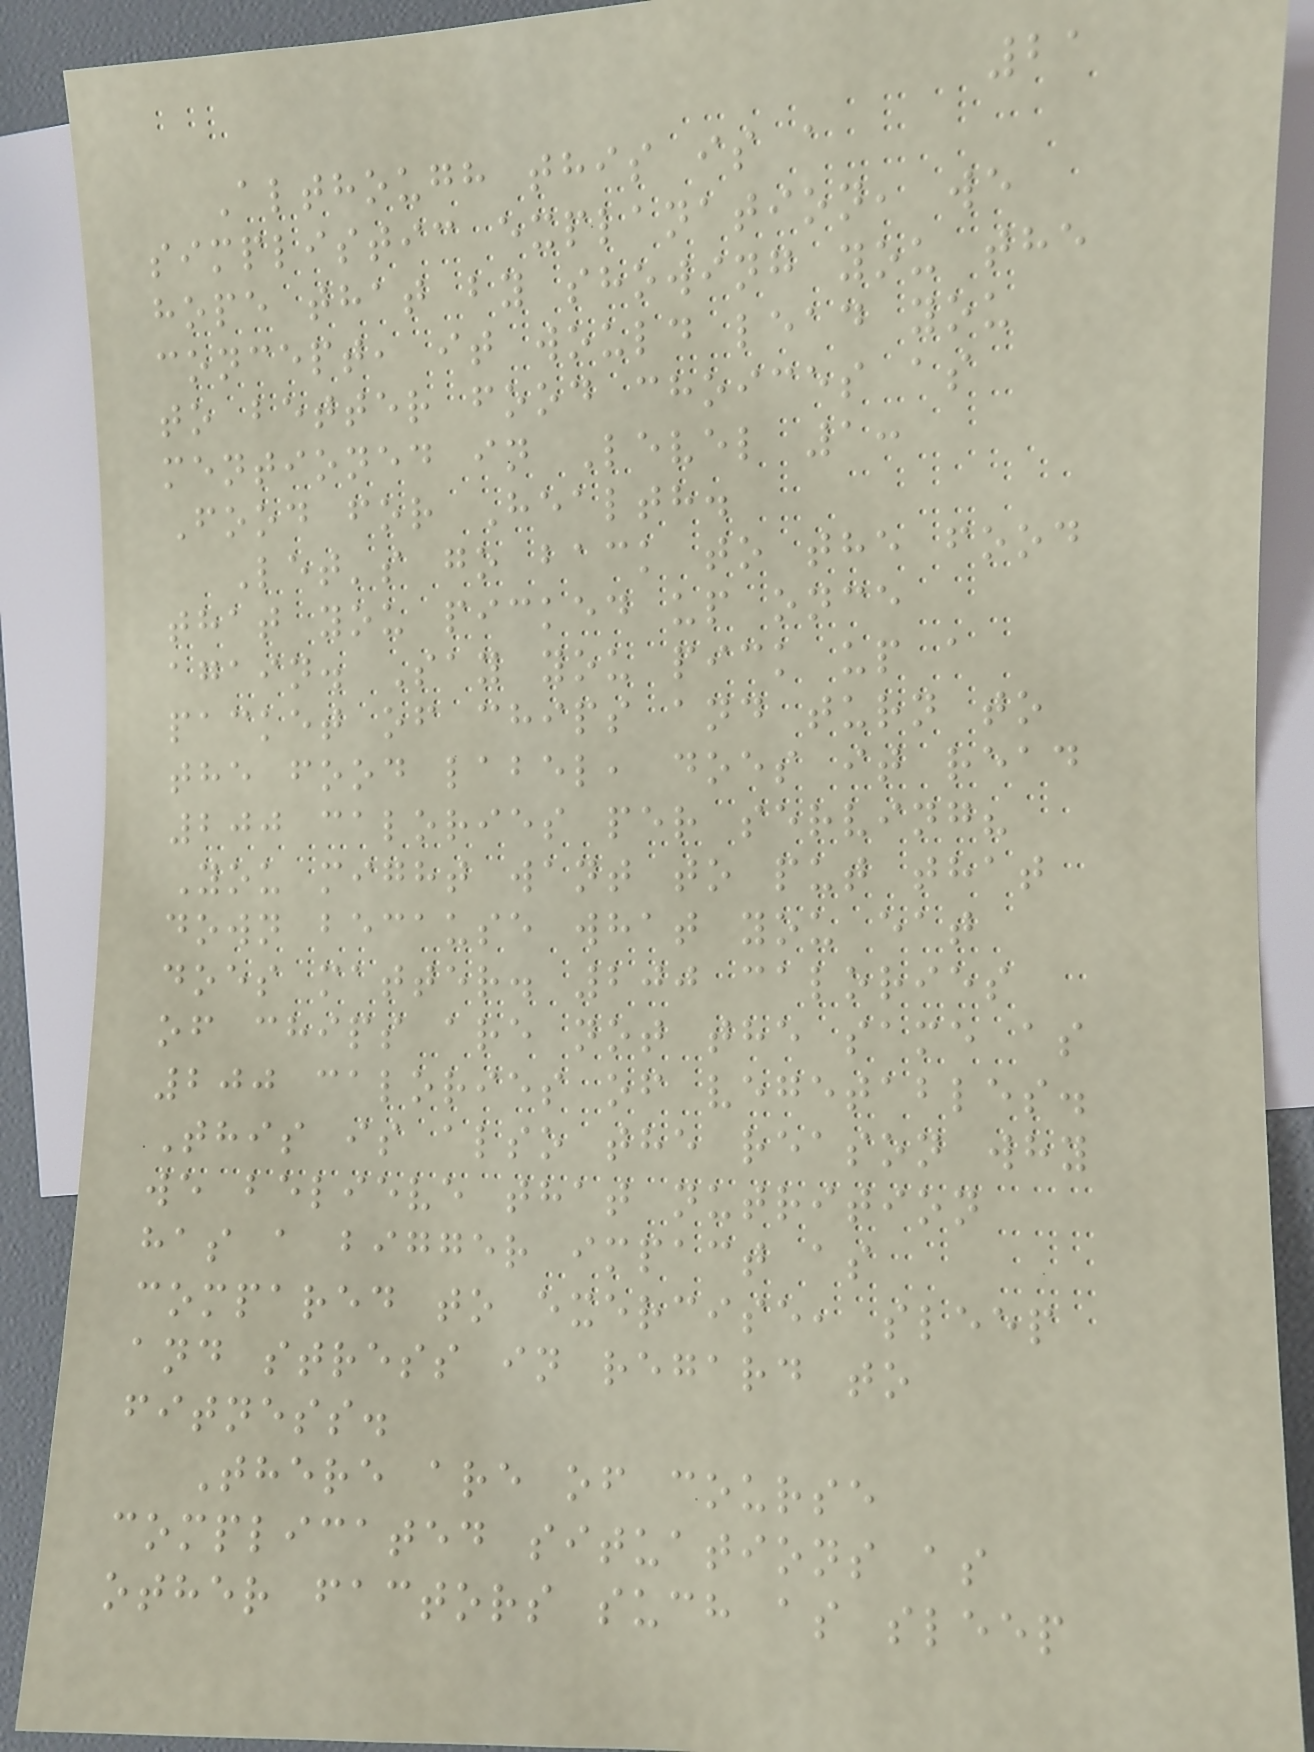21
Although this is a
simplistic explanation, we
hope that by showing you the
concept, it would lead you
to better food choices as
mentioned in Level 1:
Food for Health.
Let's go back to the food
that you picked up once
again. Say you pick up a
packet of chips and turn to
the food label, does it read
200 calories per serving?
You might want to put that
down because what you eat
does matter. 200 calories
of chips are not the same as
200 calories of vegetables.
This is also the reason why
we believe that nutrition
has a bigger impact as
compared to exercise, sleep
and stress in regard to
fitness.
There are of course
complicated situations as
other factors such as sleep
